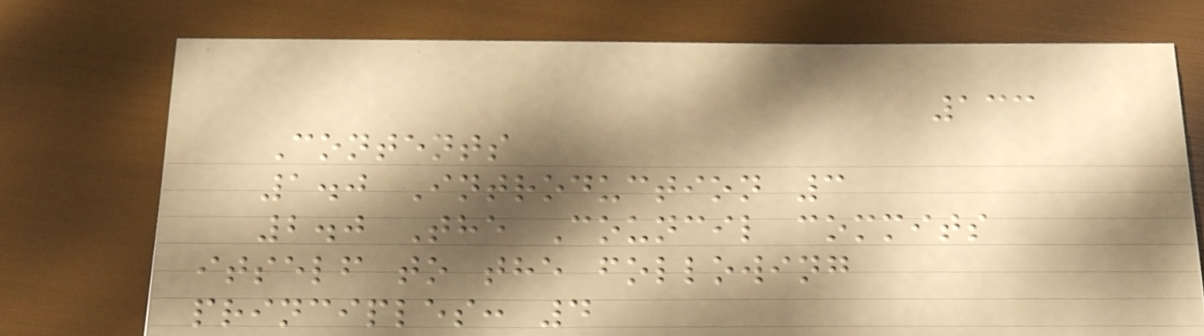133
Contents
1.0 Introduction 3
2.0 The Council commits
itself to the following
principles: 4
